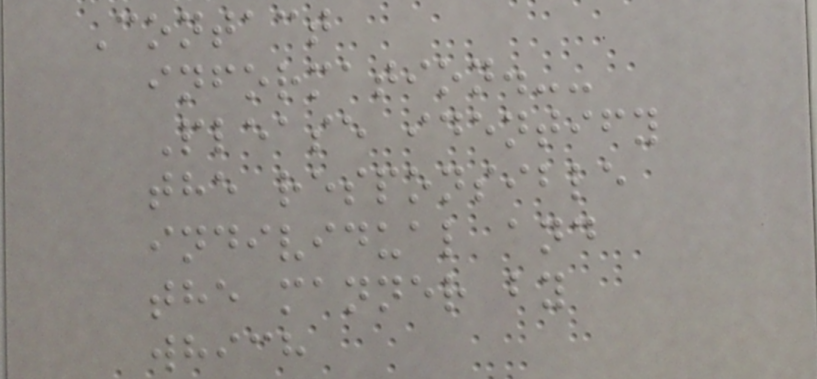Contact
information.--
Please identify
the responsible
individual and
the manner by
which
